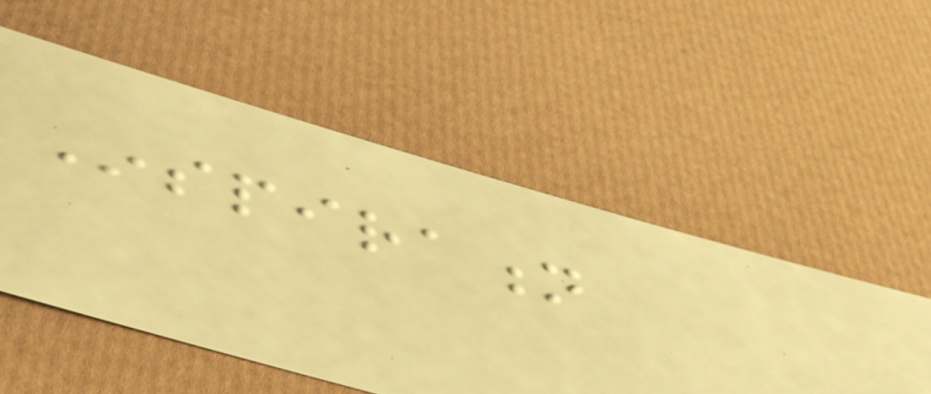Inspiration
